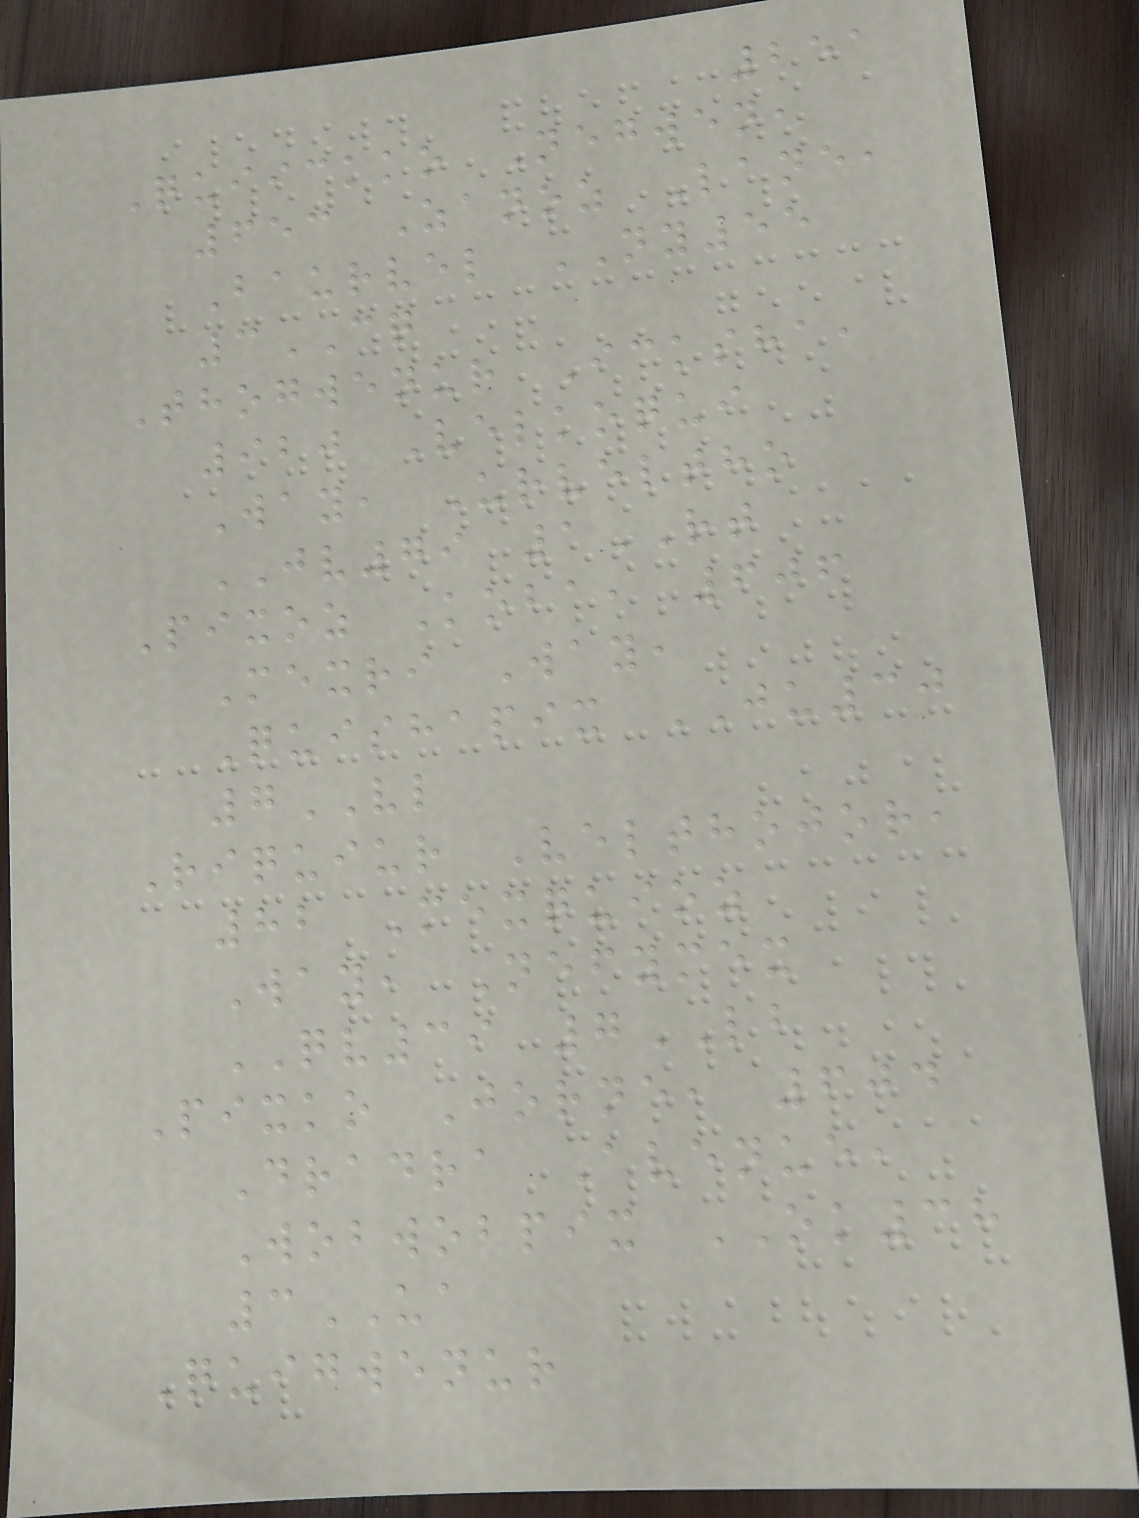251
Quiickko Negwen,
653 Zanoz Lane,
Baurvel NY55
3CQ
Thogwenur Icksha,
920 Velkoqui
Way, Urveltho
JV79 1RT
Pixoz Koba, 606
Mexri Way,
Quishapix JU30
7VL
Riquiur Velthojor,
82 Mexquioz
Way, Nefymex
QV39 7LB
Pixko Jorne, 604
Dradra Avenue,
Wobwobpix OK38
3UA
Quigwenur
